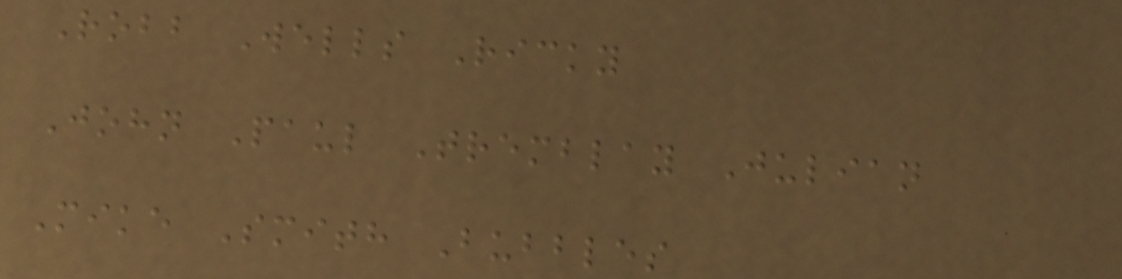Robb Wells Ricky
John Paul Tremblay Julian
Mike Smith Bubbles
